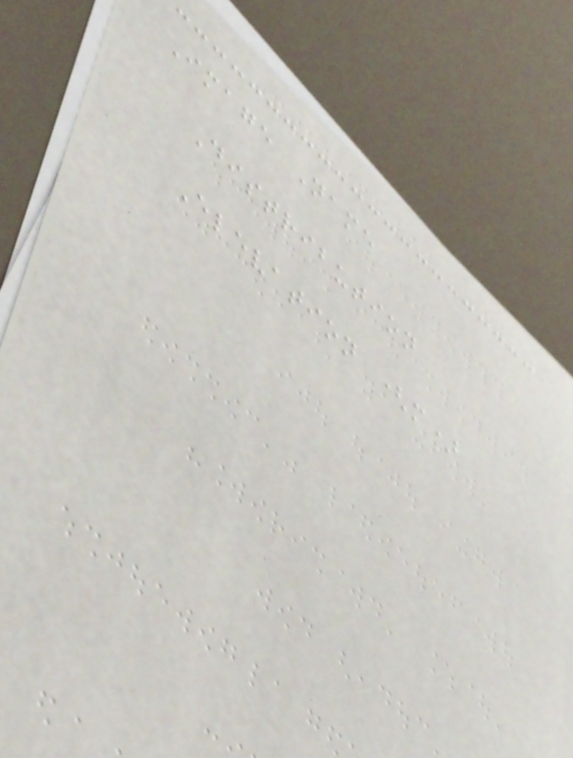Image Name
Distribution
Elevation (m)
